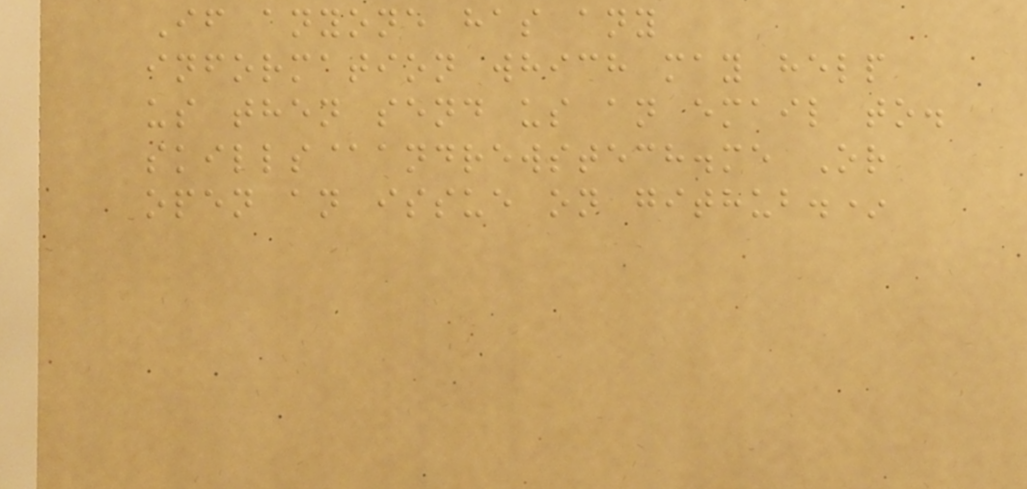If anyone has any
information which may help
us then send us an email to.
skills@andrewstech.me Or
open an issue on github.*
